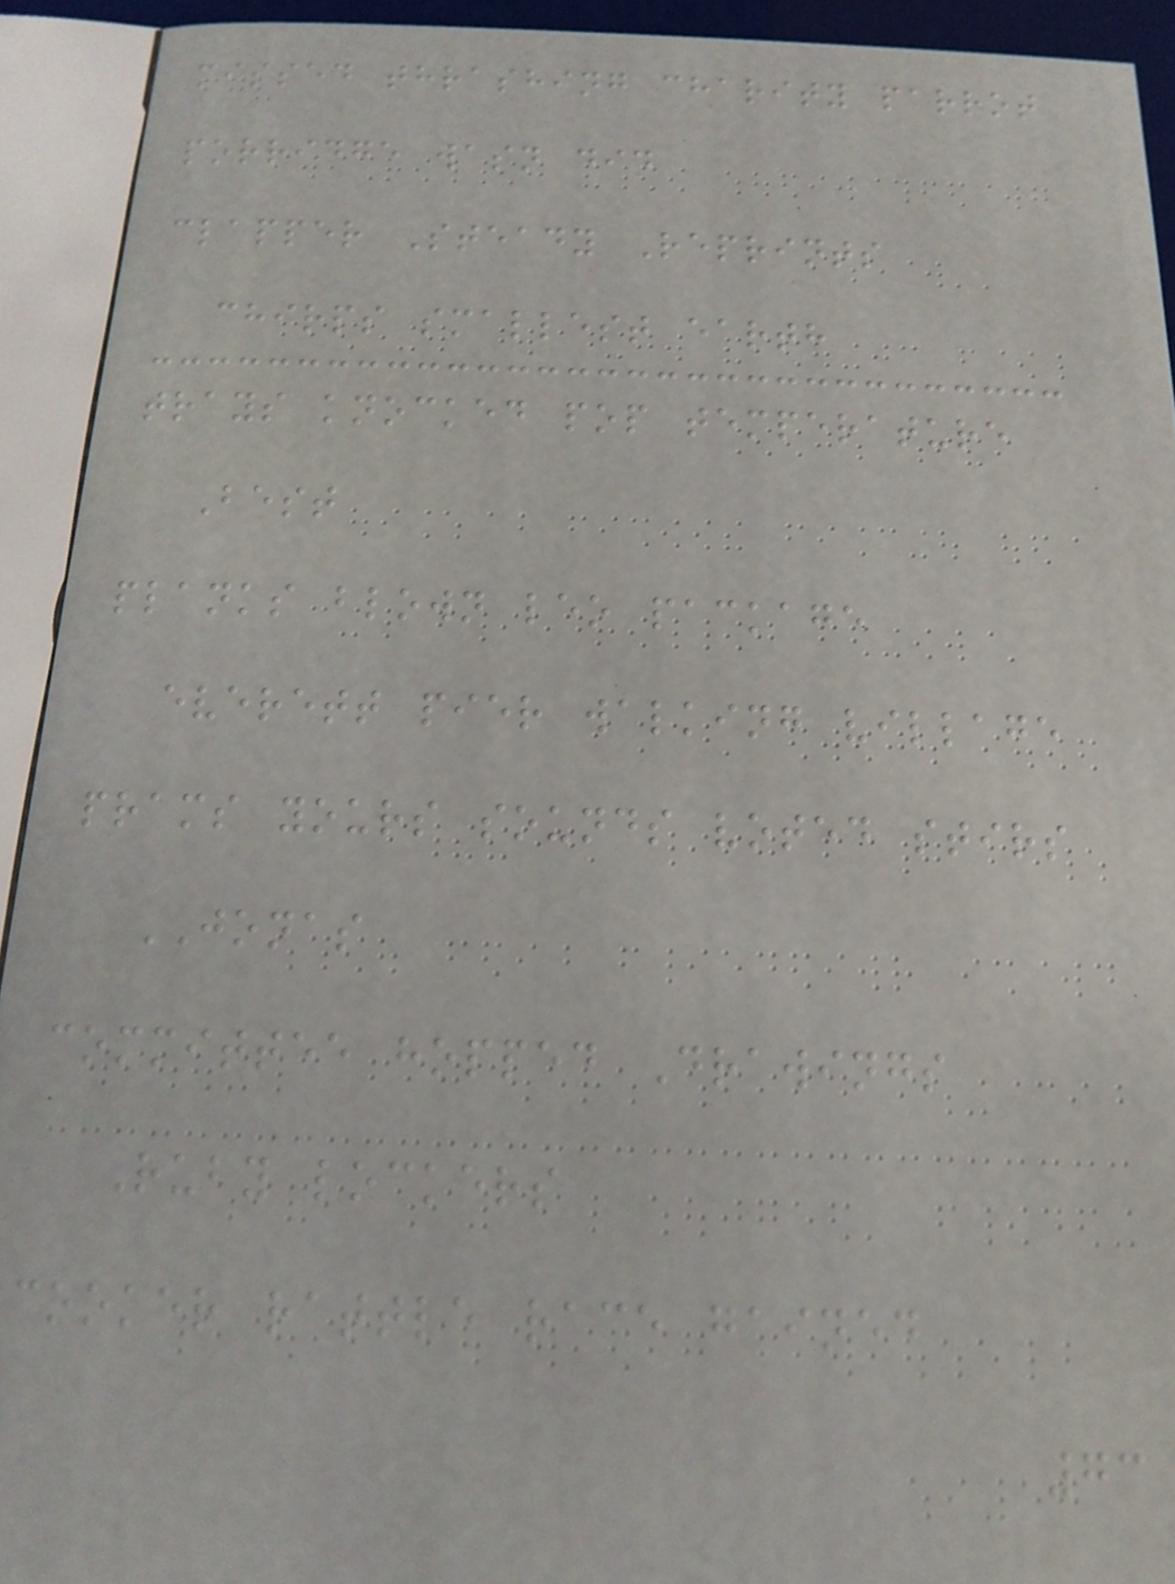missed thrashing charity parrot
porridge wasn did
clapper Steady Reprints
chirps smallest earth
trays knocked pop temperature
Best
planks blown leo package
everett pier walking village
prams yours sounds voted stirs
JONAS
committee hopped Drawings
Ruby lockers
cooker rattle race gained
73
